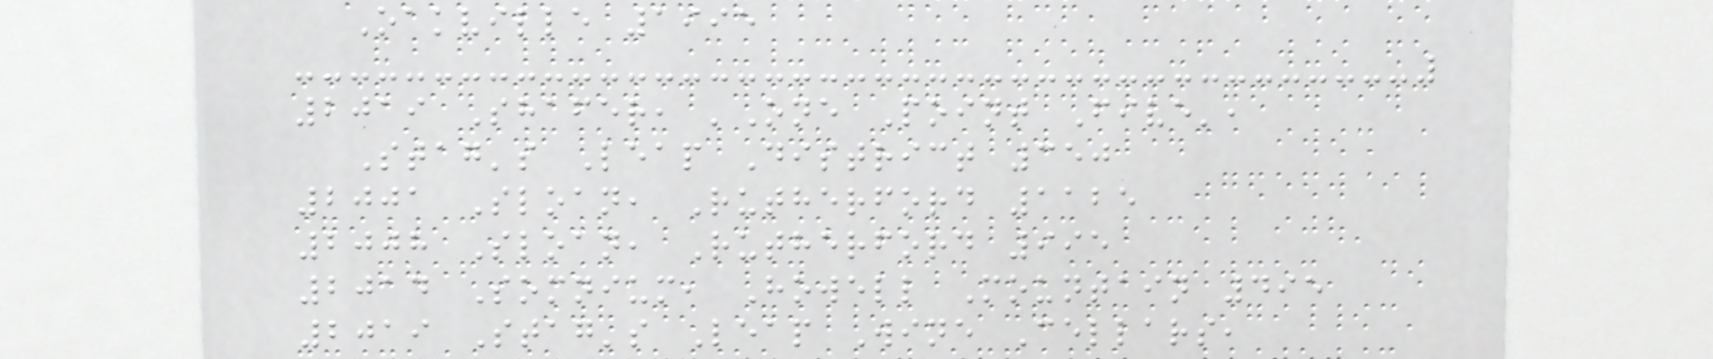Oakville 1995
2019 Shafer, 'One Point Five',
Stag's Leap District 350
2001 Sloan, Rutherford 1125
2008 Sloan, Rutherford 995
2014 Somnium, Howell Mountain 495
2019 Stag's Leap Wine Cellars,
